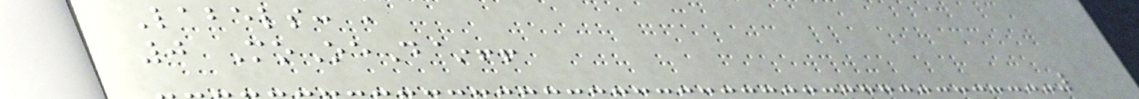Labels: ,
0 MoOeD~!!
